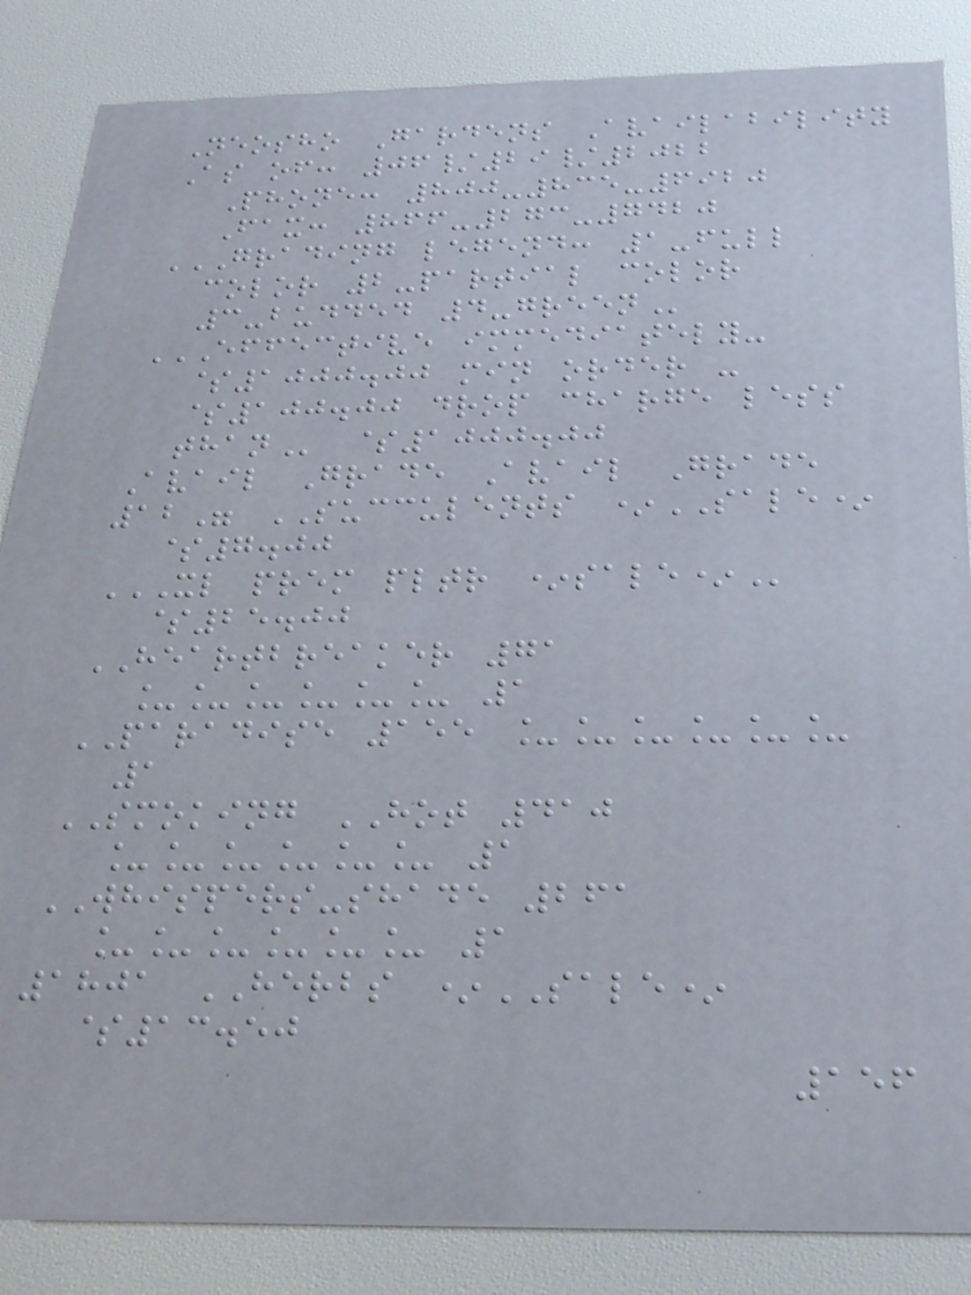Neosho Gardens Availability
As of: 06/29/2022
Phone: 800-835-6920
Fax: 866-273-7420
GRADING LEGEND: 1-FULL
COLOR 2-PARTIAL COLOR
3-BUDDED 4-GREEN
EFFECTIVE IMMEDIATELY-
$1000.00 MIN ORDER -
$100.00 DROP CHARGE LESS
THAN $1000.00
Avail Grade Avail Grade
12" SUCCULENTS *SALE*
$7.00
XL PREM PLTR *SALE*
$25.00
HEARTBREAKER 71
______ 1
PARADISE 155 ______
1
SMOKING HOT 410
______ 1
WHISPERS-shade 261
______ 1
1801 HERBS *SALE*
$13.50
156
